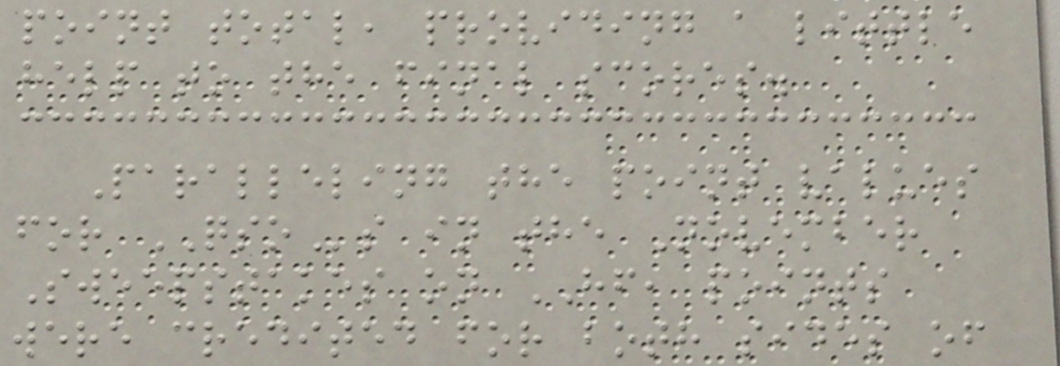point total, providing a little
help to the final scores.
Paralleling the point values
for QSOs in the November
Sweepstakes on HF, points
were credited for both sides of
